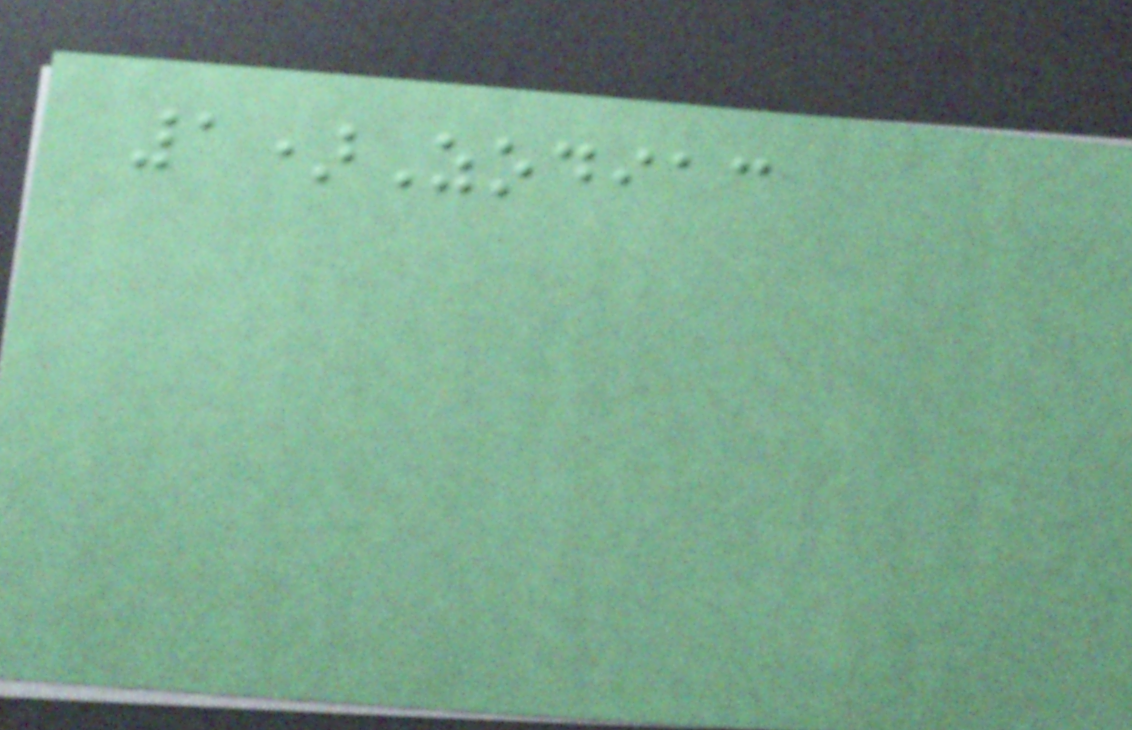1)Zodiac
